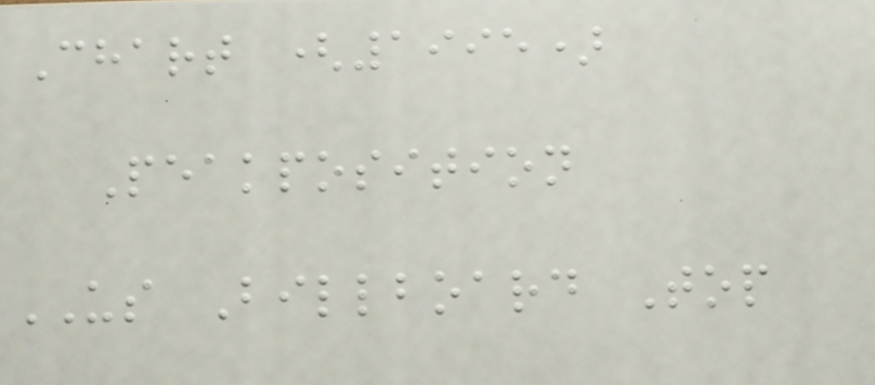Chart (1995)
Peakposition
US Billboard Top
